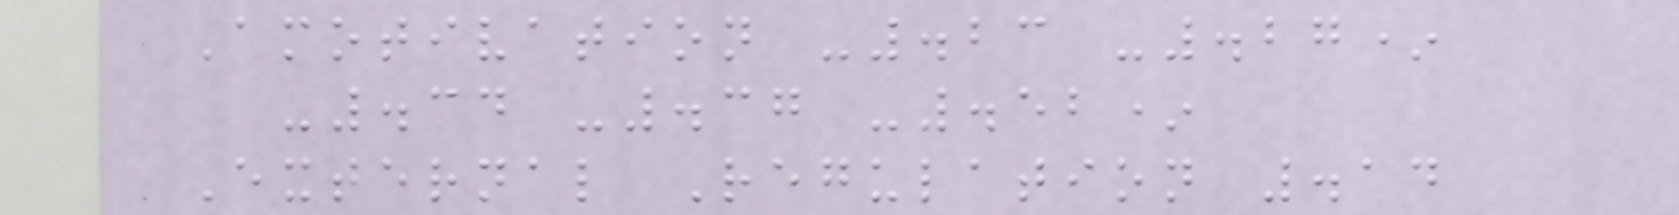Amotivation -.23 -.27*
-.34 -.37 -.52*
External Regulation .14
